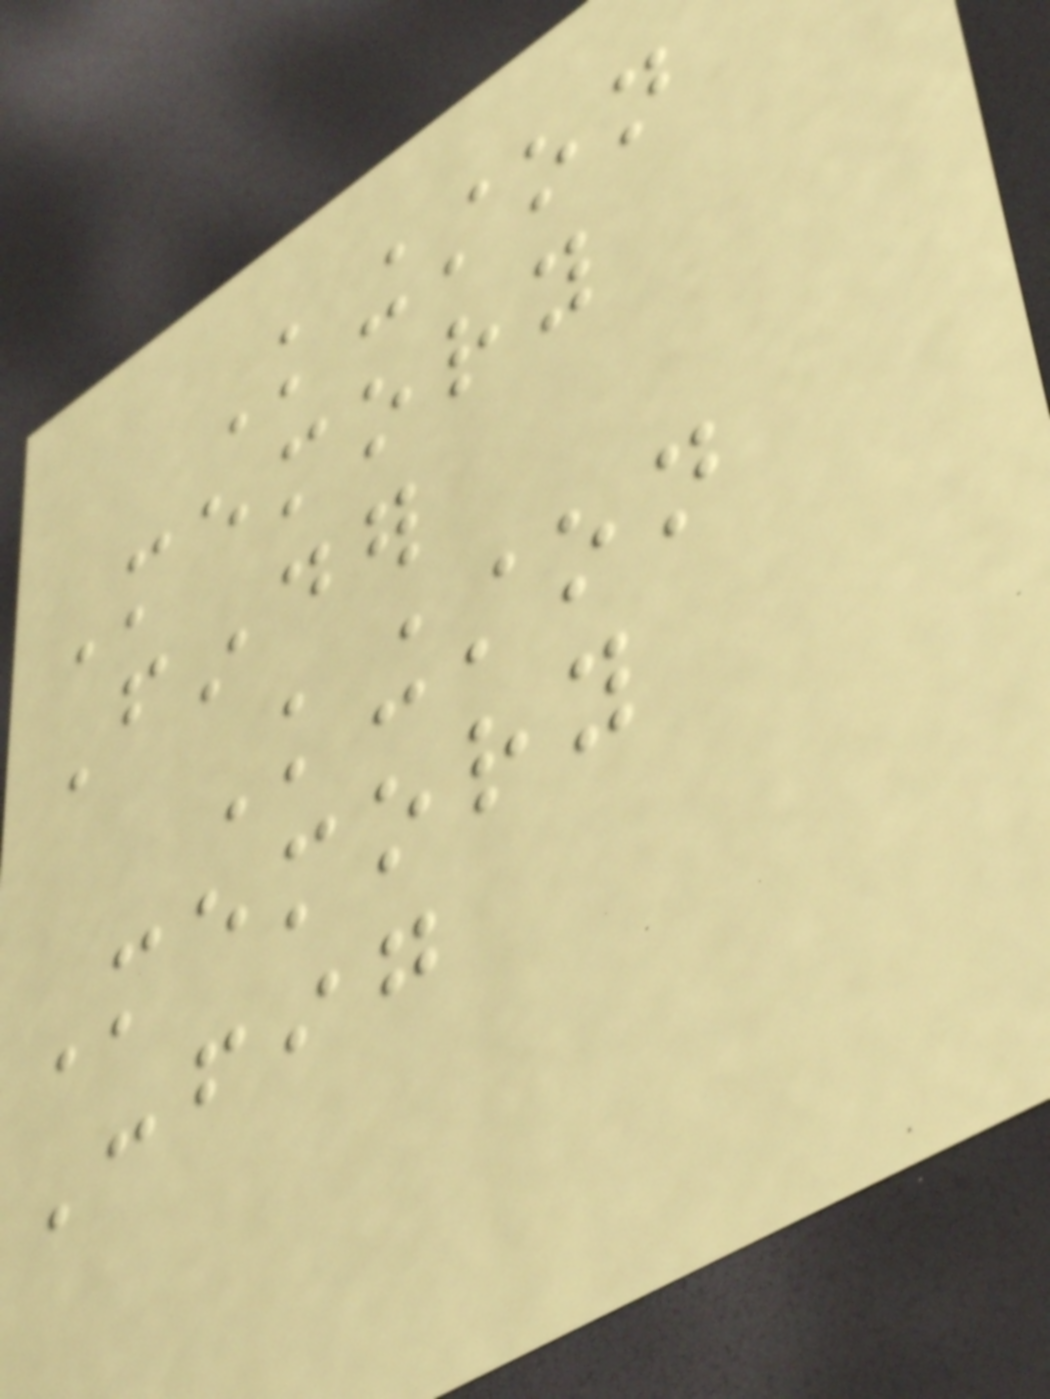Kingston
Memory
Finder
Kingston
Memory
Config
